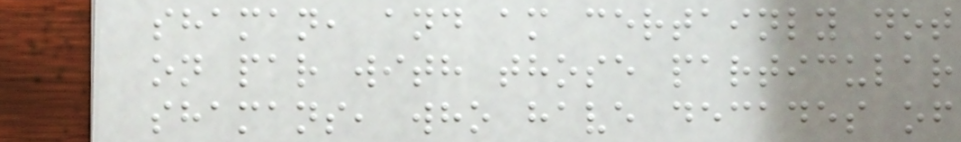shaman, and am certainly not
on par with those particular
shamans, who have decades of
